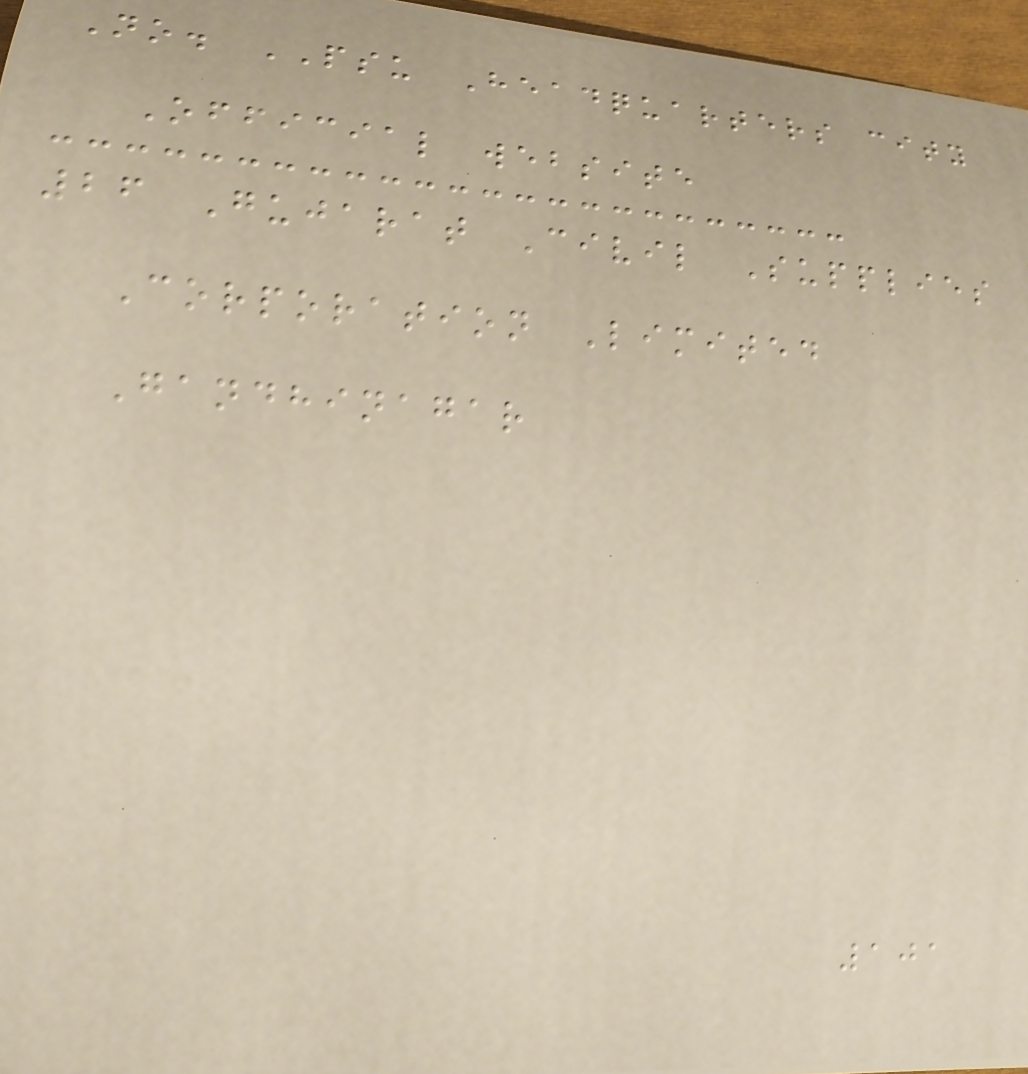No. PSU Headquarters city
Official website
26 Gujarat Civil Supplies
Corporation Limited
Gandhinagar
101
